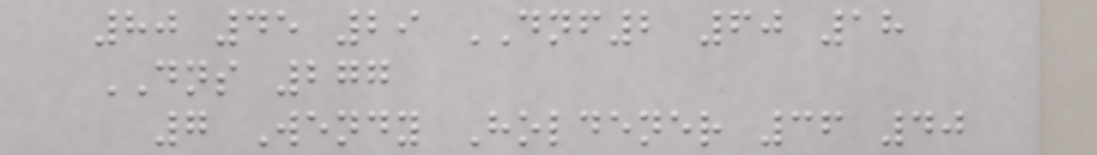80 45 29 DNF2 60 18
DNS 277
7 Wendy Holdener 36 40
